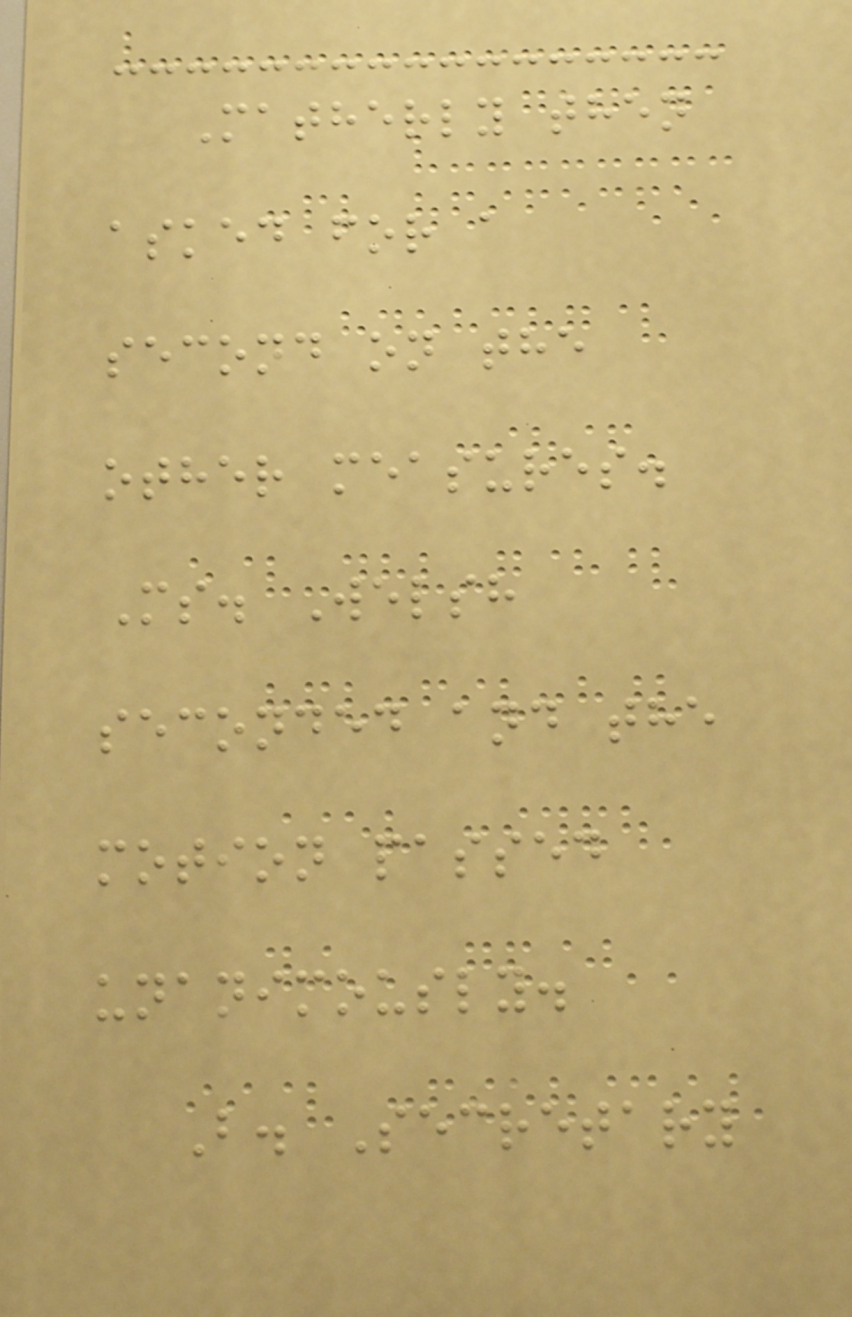Matherly then
asked for a
second on the
other measures.
Ms. Welsh
seconded and the
motion passed
unanimously.
B. Secretary
